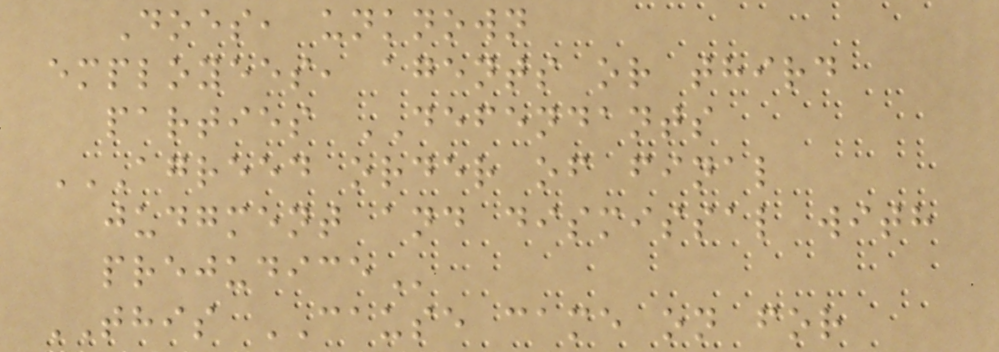Does, unknown
employees, agents or third
parties DEFENDANTS
AGREED ORDER OF FINAL
JUDGMENT AND DISMISSAL WITH
PREJUDICE
THIS CAUSE came on for
